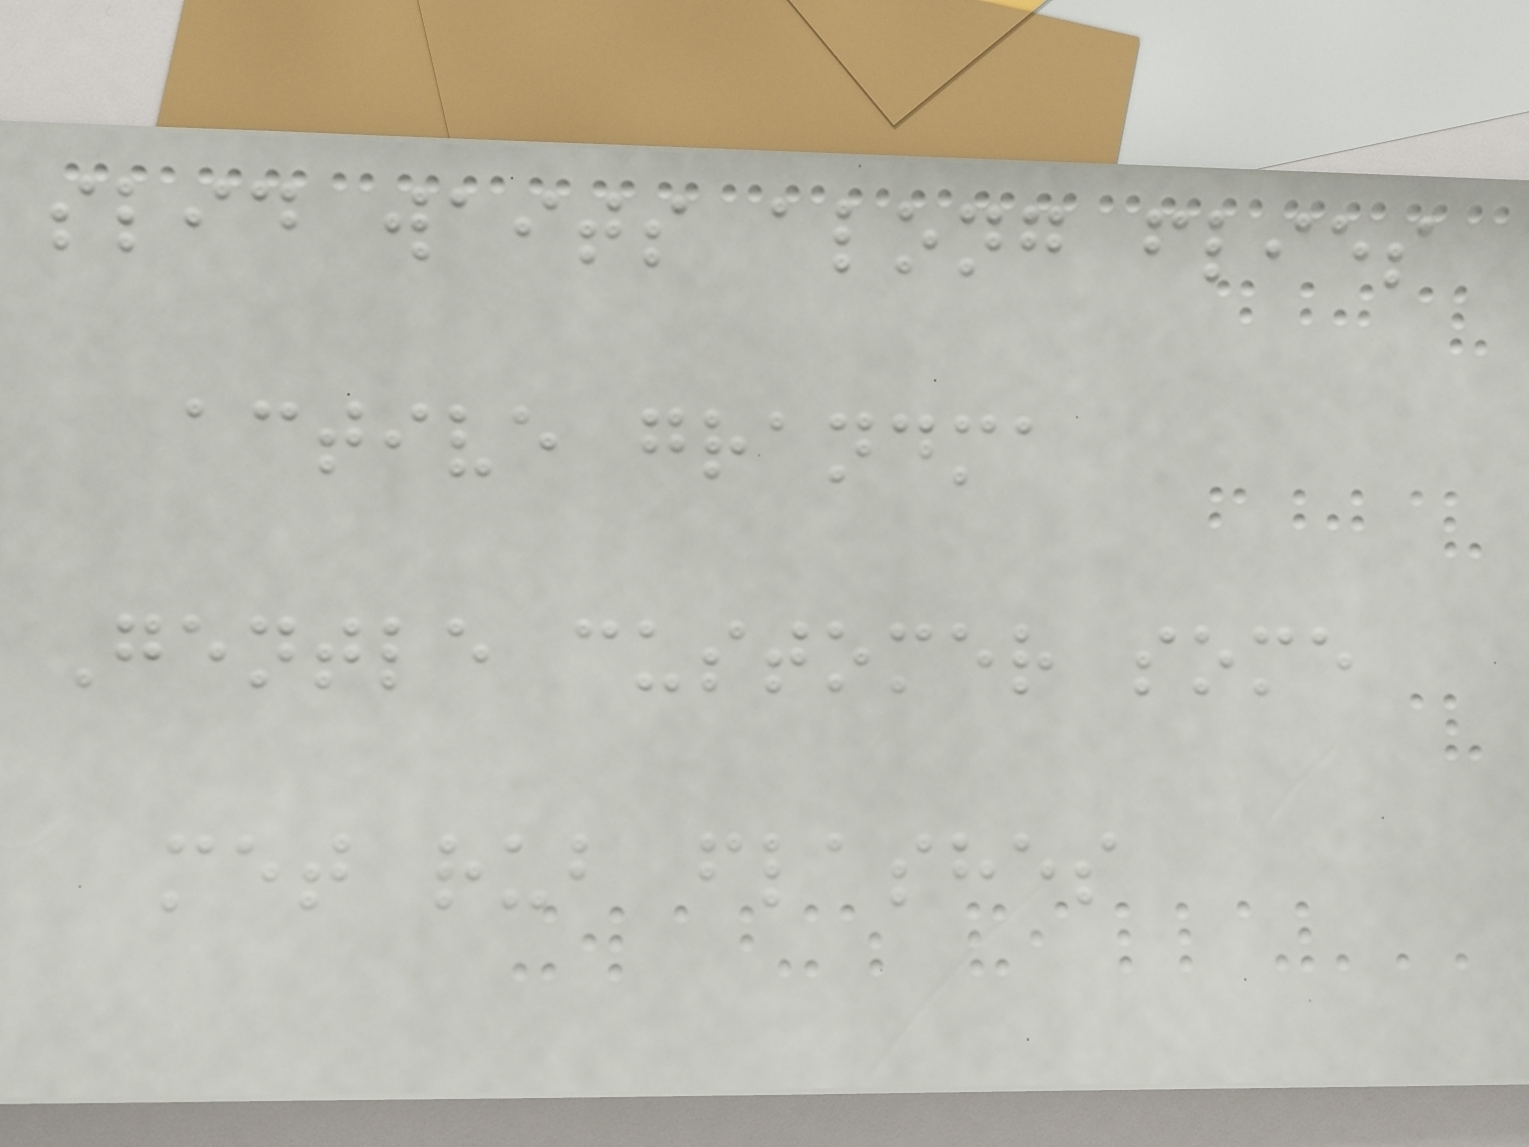slid waits along flies
active grandma
Gentle customer some
met rub flashes
